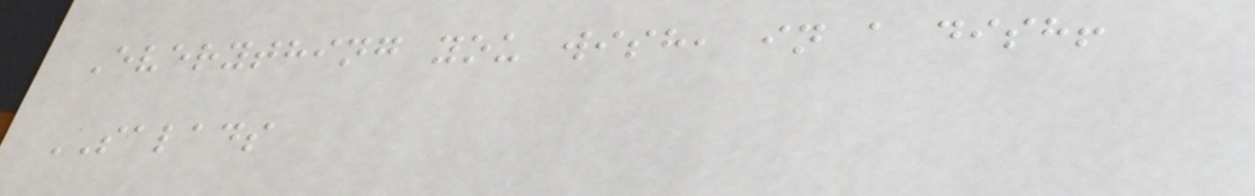Everything you wish, in a dish!
SALADS
